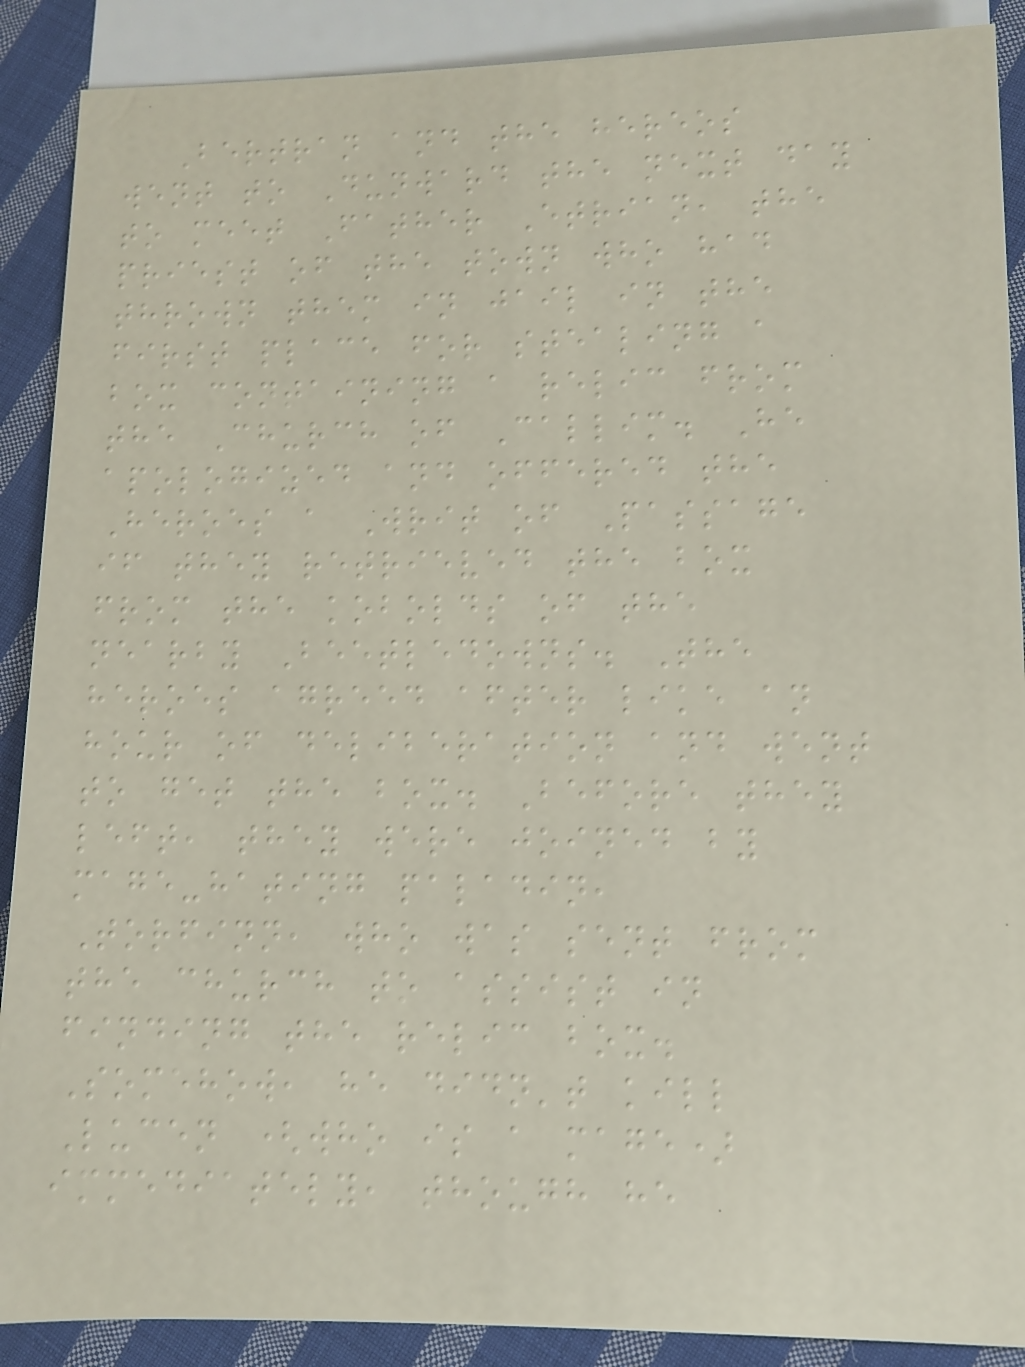Bertran and the hereos
went to Dunward the next day
to meet Father Etrian, the
priest of the town who had
thrown them in jail in the
first place for stealing a
box containing a relic from
the Church of Callim. He
apologized and offered the
Heroes a Writ of Passage
if they retrieved the box
from the kobolds of the
nearby Beetledowns. The
heroes agreed after like an
hour of deliberation and went
to get the box. Before they
left, they were joined by
mage-hating paladin,
Torfinn, who was sent from
the church to assist in
finding the relic box.
Somehow, he didn't kill
Lucen (who is a mage)
immediately, though he
